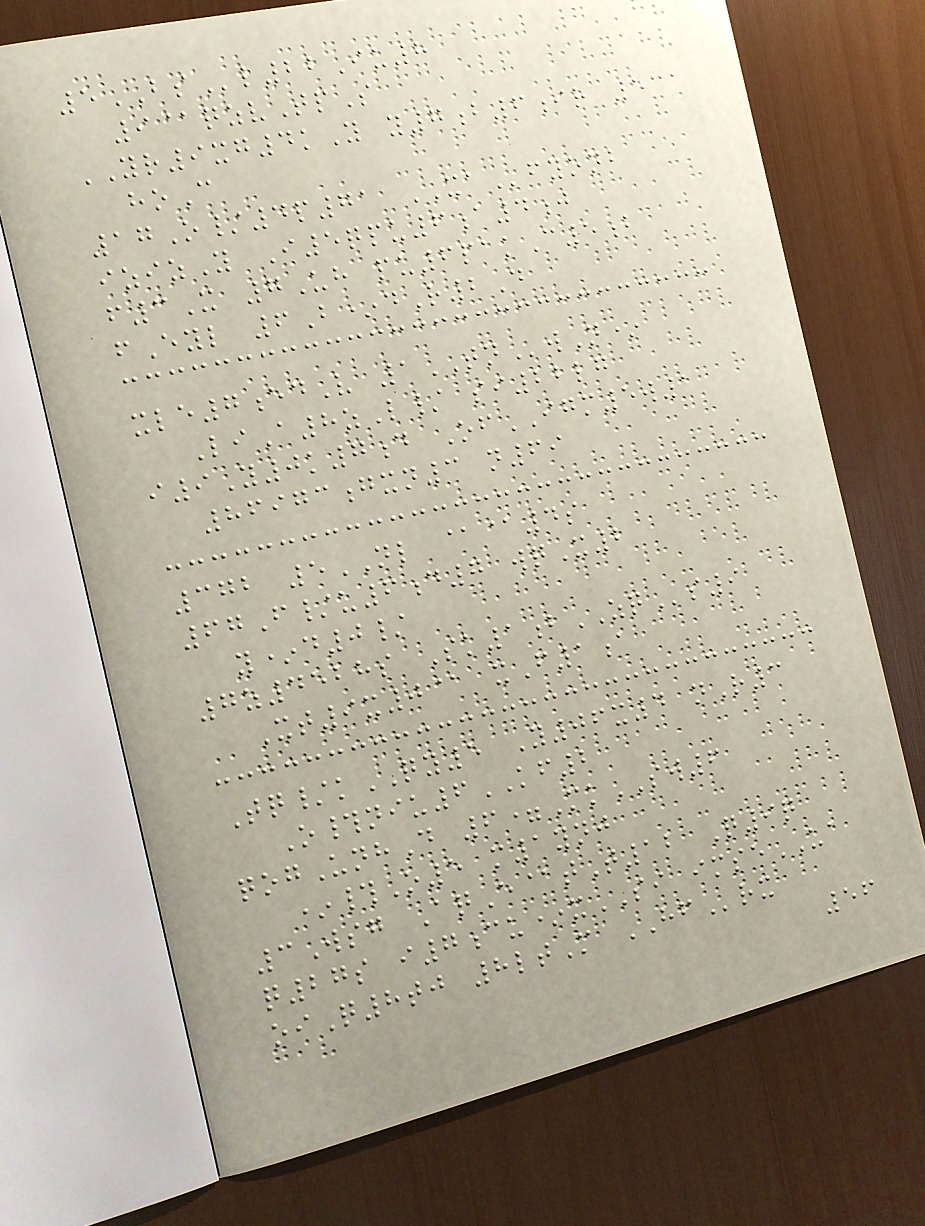5BSl22Iu8
9@qzvTpS
YR9xg4kY y7b6ir 531
hoC
17O/4p71 XAfyonb
izizY I5qpu6a4j
f3X 7Uh pu6pakC5b
fEyl 6B*dR2D
xle7edV 1TNwN*
LiA8zL/ si22lg
i9Y0k7d OfIGM5w1
86973gxn3 n69
372 5NL @@4s
67F/u6d7 wqX2
y*d0/
7z4528s Sk1bZQs9
Xt9x0@ xF1a
Tq/kQY5 Y06x4 nR3
O#niu6KF2
qogUnhD 6=MkSW6
*#O5 m1ynj
3Wsg AqE@tT12 Q9q
q27s i7cu*xSI imseUA
oiQ8tj 8ltM HFrx
56
